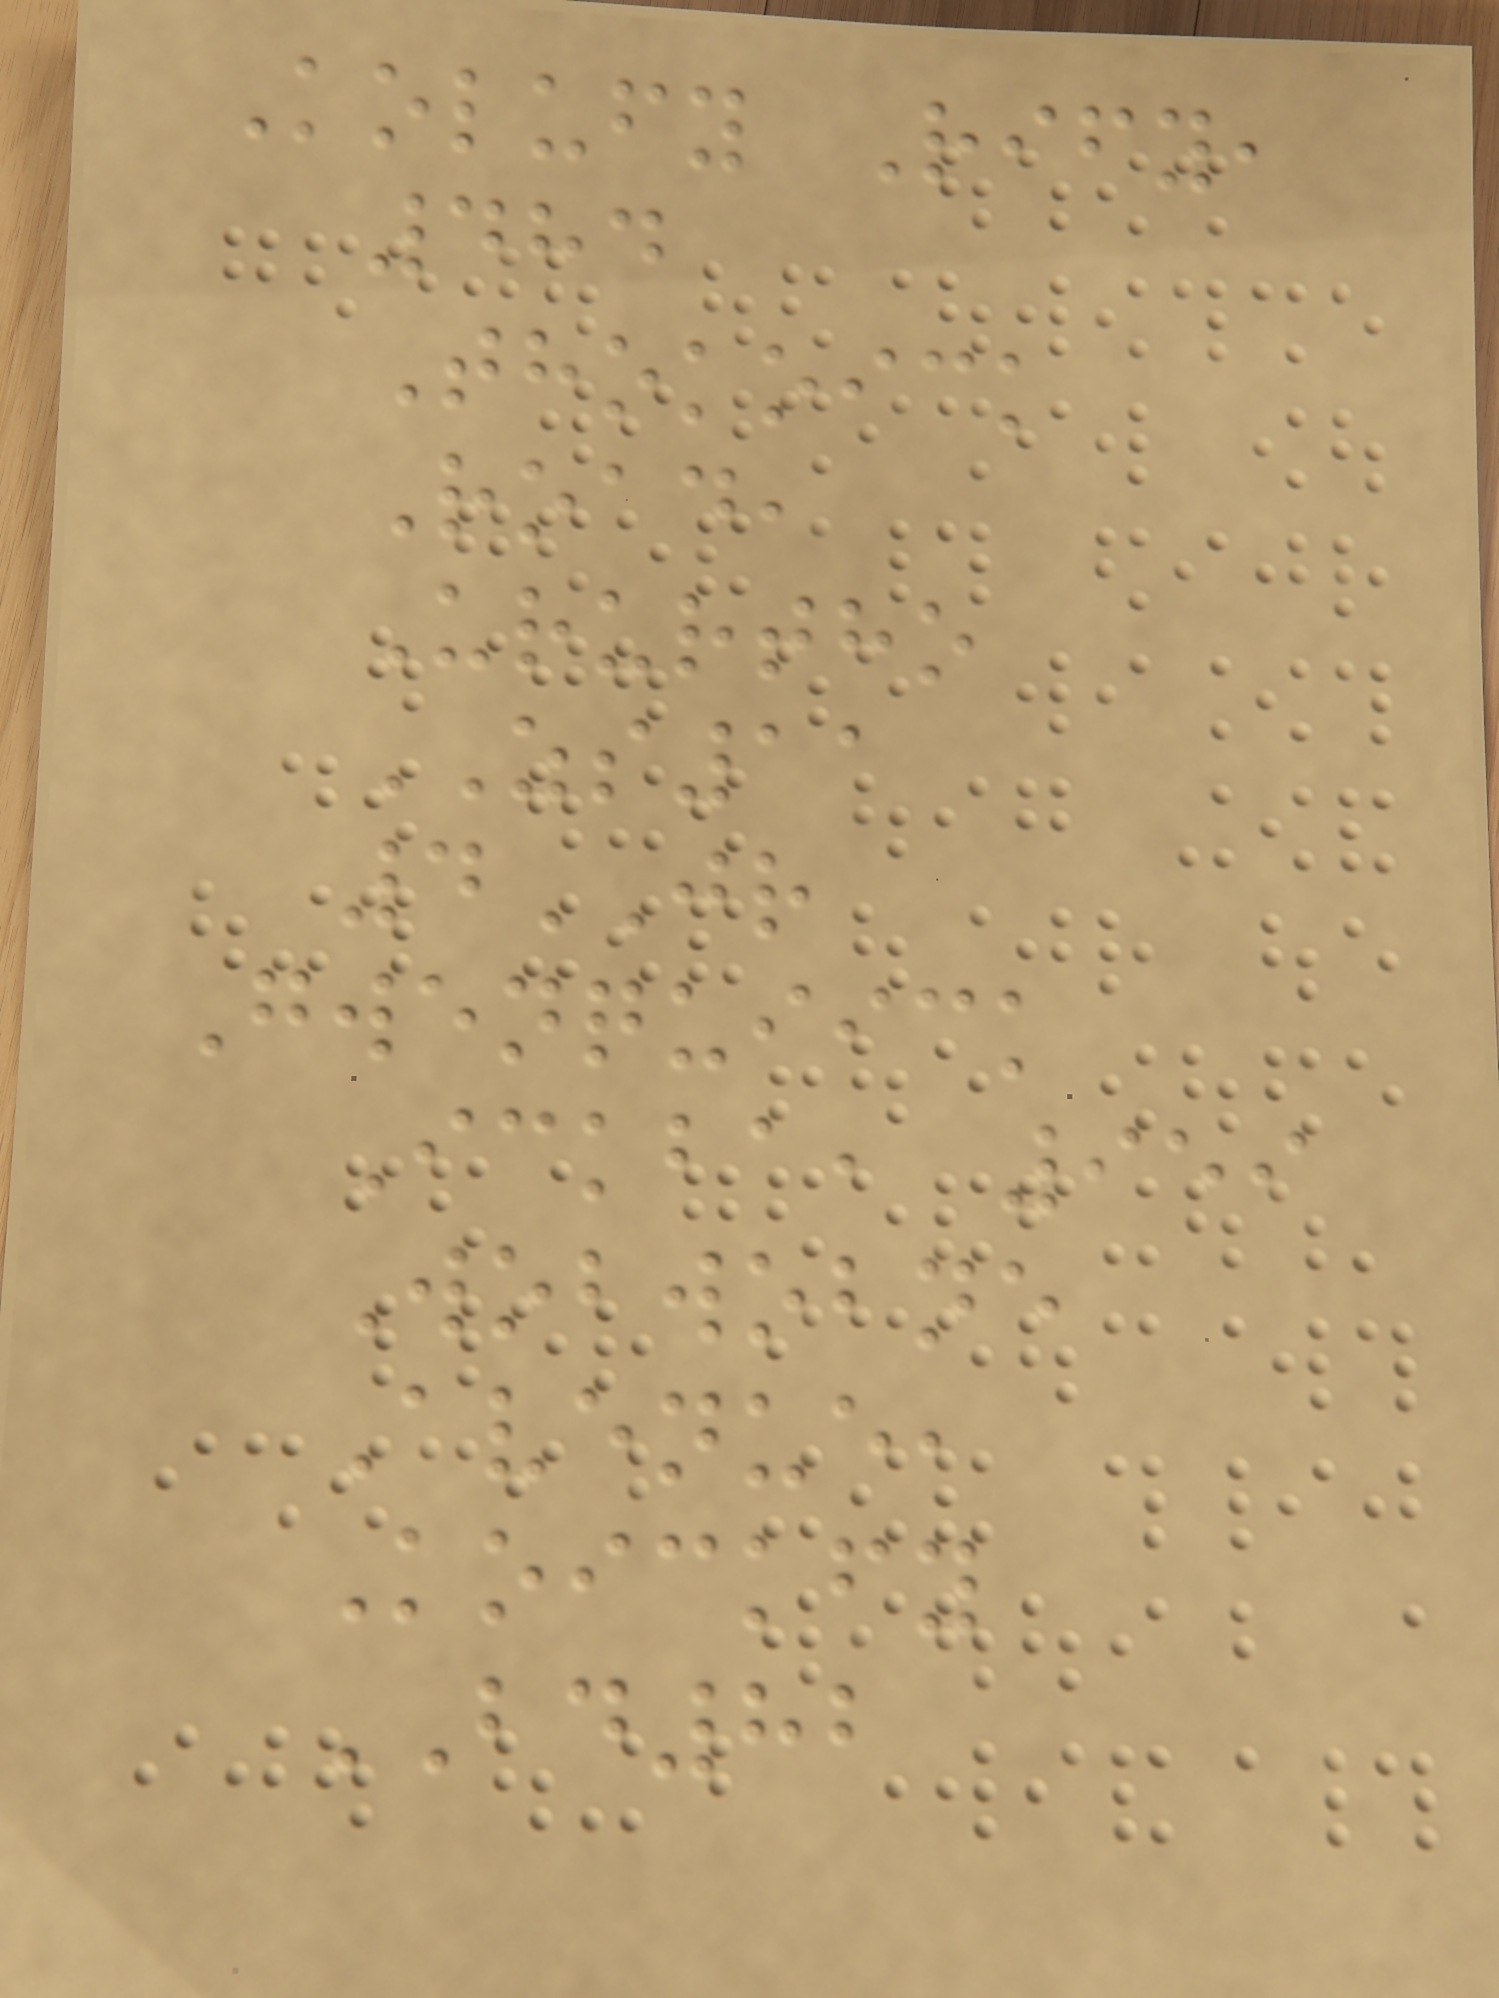Kolufy Rify,
484
Thokoick
Road,
Ururtho
ZS11
4JR
Gwenquiick
Ickba, 959
Wobwobne
Avenue,
Koickfy
BD82
